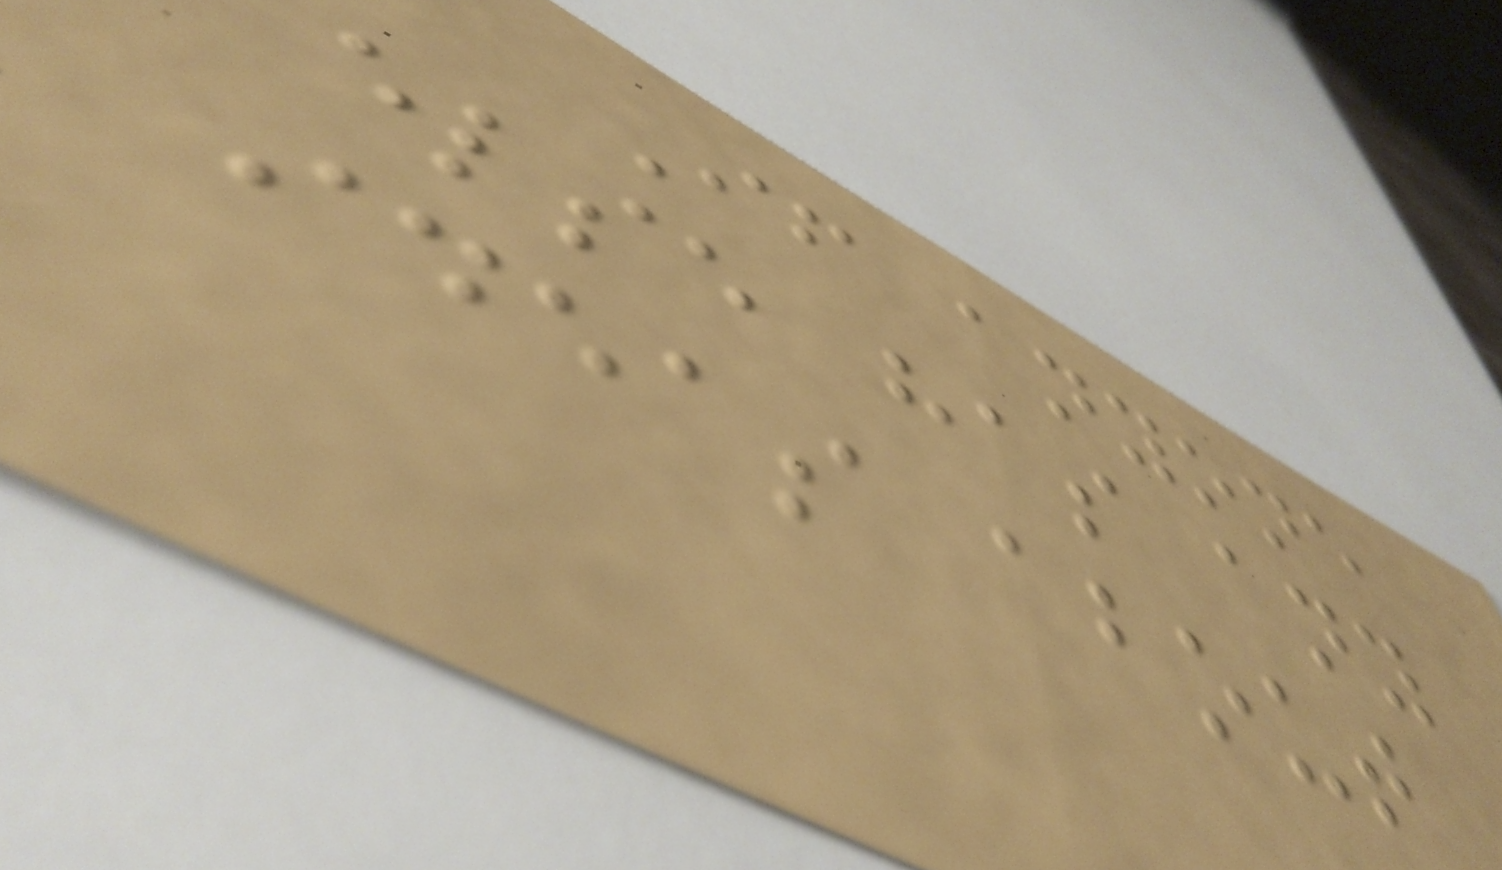If anyone
else has any
ideas about
